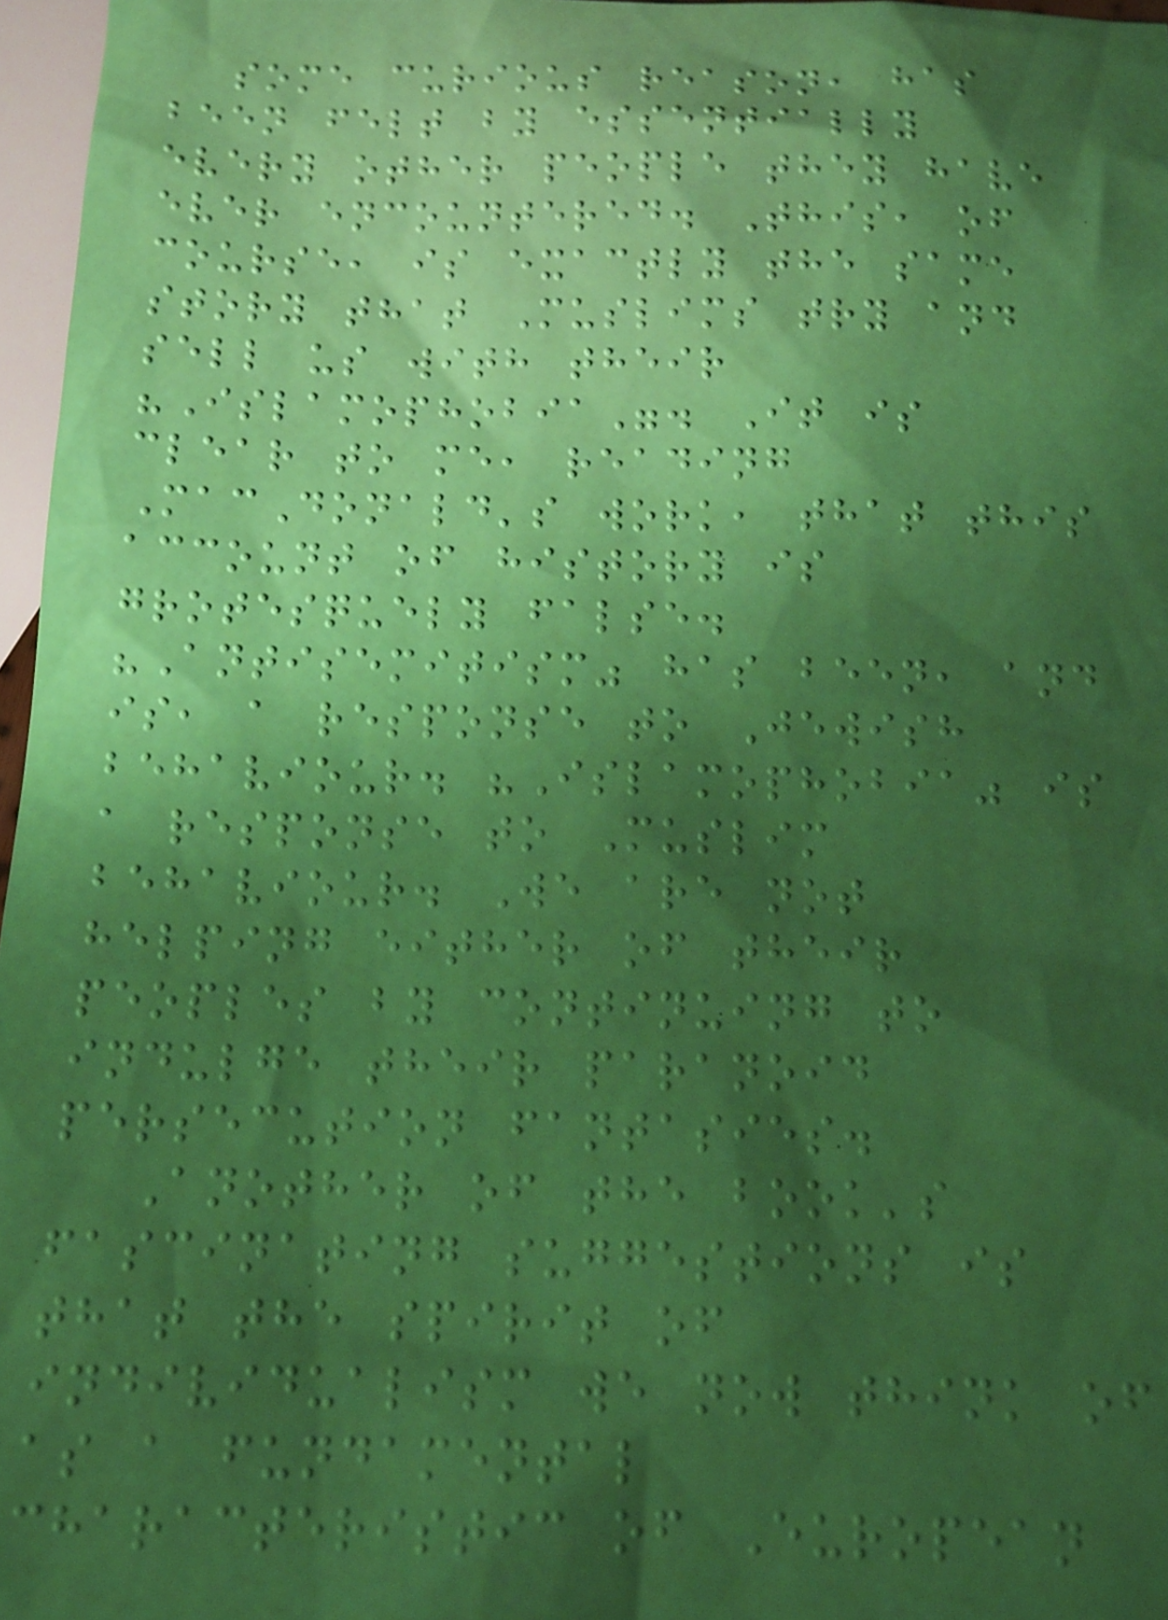some curious reason, has
been felt by essentially
every other people they have
ever encountered. This, of
course, is exactly the same
story that Muslims try and
sell us with their
"Islamophobia". It is
clear to me, reading
MacDonald's work, that this
account of history is
grotesquely false.
"Antisemitism" has been, and
is, a response to Jewish
behaviour. "Islamophobia" is
a response to Muslim
behaviour. We are not
helping either of their
peoples by continuing to
indulge their paranoid
persecution fantasies.
Another of the book's
fascinating suggestions is
that the spirit of
individualism we now think of
as a fundamental
characteristic of European
